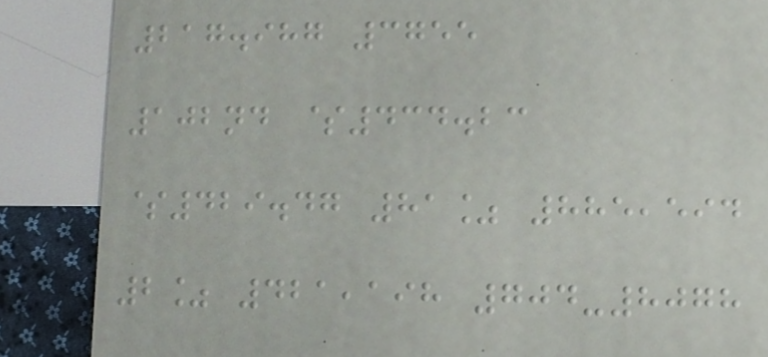217.987 3755
102nd $434.23
$429.47 81% 885,594
2% 421,198 704-8078
